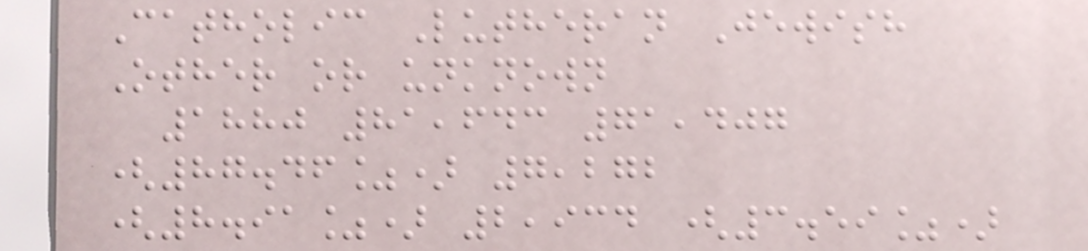Catholic Lutheran Jewish
Other or unknown
1880 81,643 71,407
(87.46%) 7,272
(8.91%) 2,934 (3.59%)
